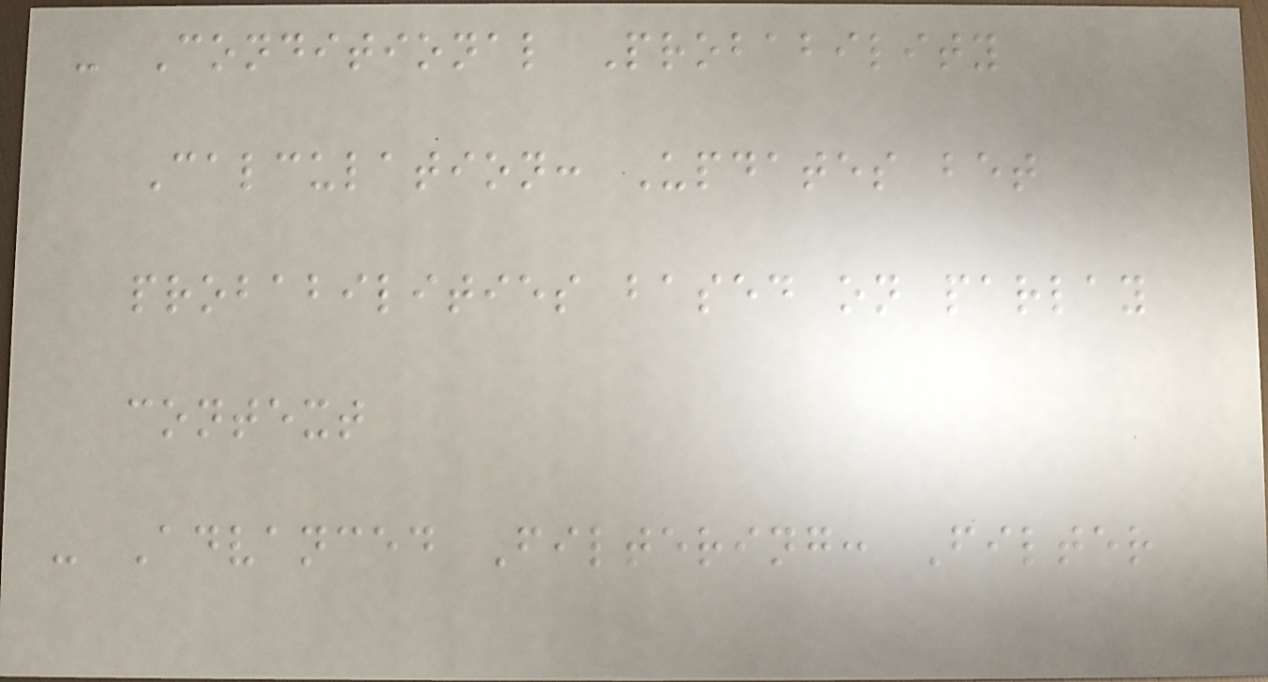- Conditional Probability
Calculation: Updates bet
probabilities based on parlay
context
- Advanced Filtering: Filter
